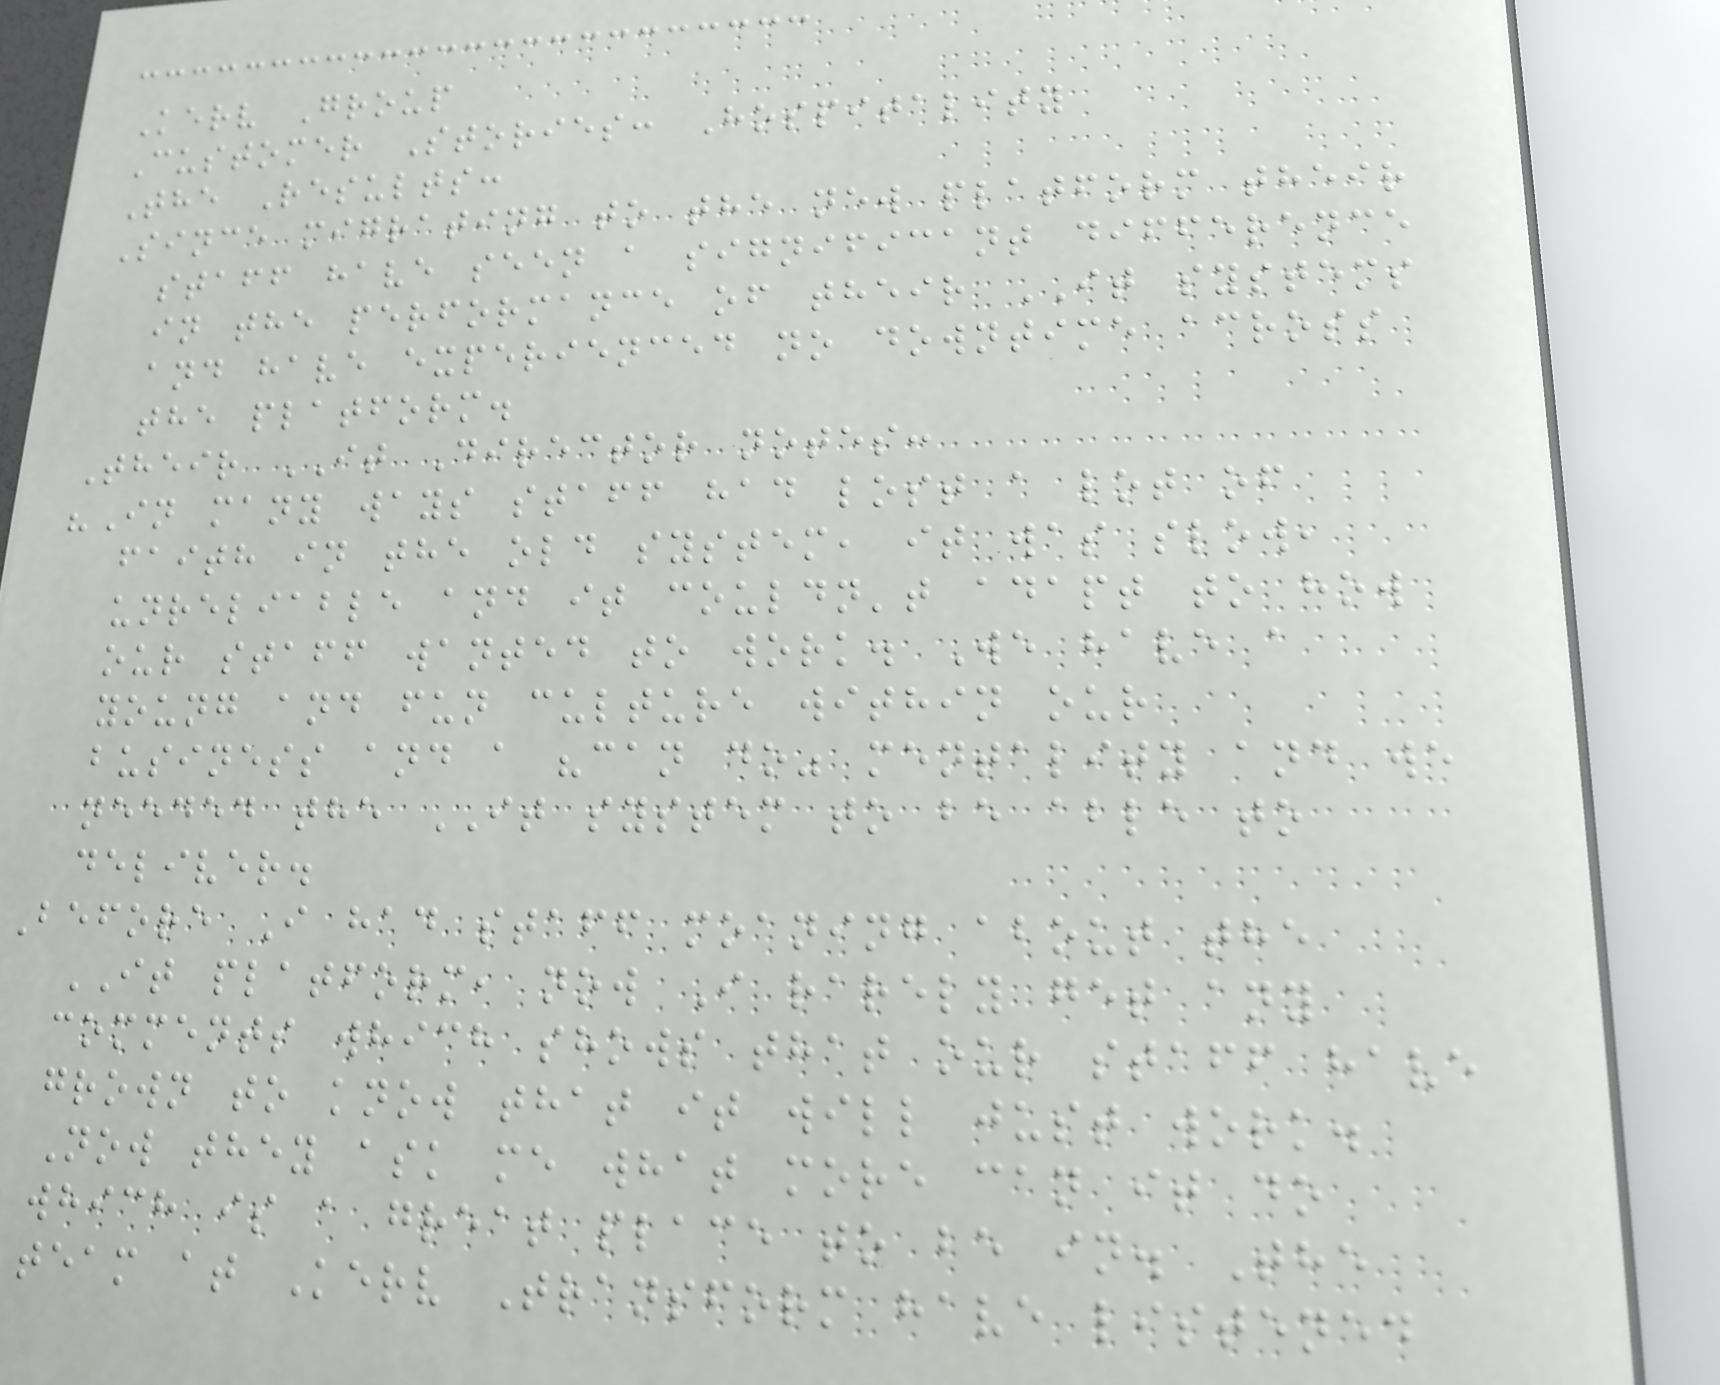Kerv Group
Customer Stories: Hospitality
The Results:
Since migrating to the new platform their
staff have seen a significant difference
in the performance of their IT systems
and have experienced no downtime across
the platform.
Their IT Director notes:
"In many ways staff had lost a lot of
faith in the old system, it was slow,
unreliable and it couldn't adapt to how
our staff wanted to work. We have a
young and fun culture within our
business and a "can do" mentality and we
needed the IT system to be able to
deliver.
Before I had staff moaning about the
IT platform, now I rarely get any
comments which shows that our staff have
grown to know that it will just work.
Now they ask me what more can it do
which is a great place to be in. The
team at Kerv Transform have listened
